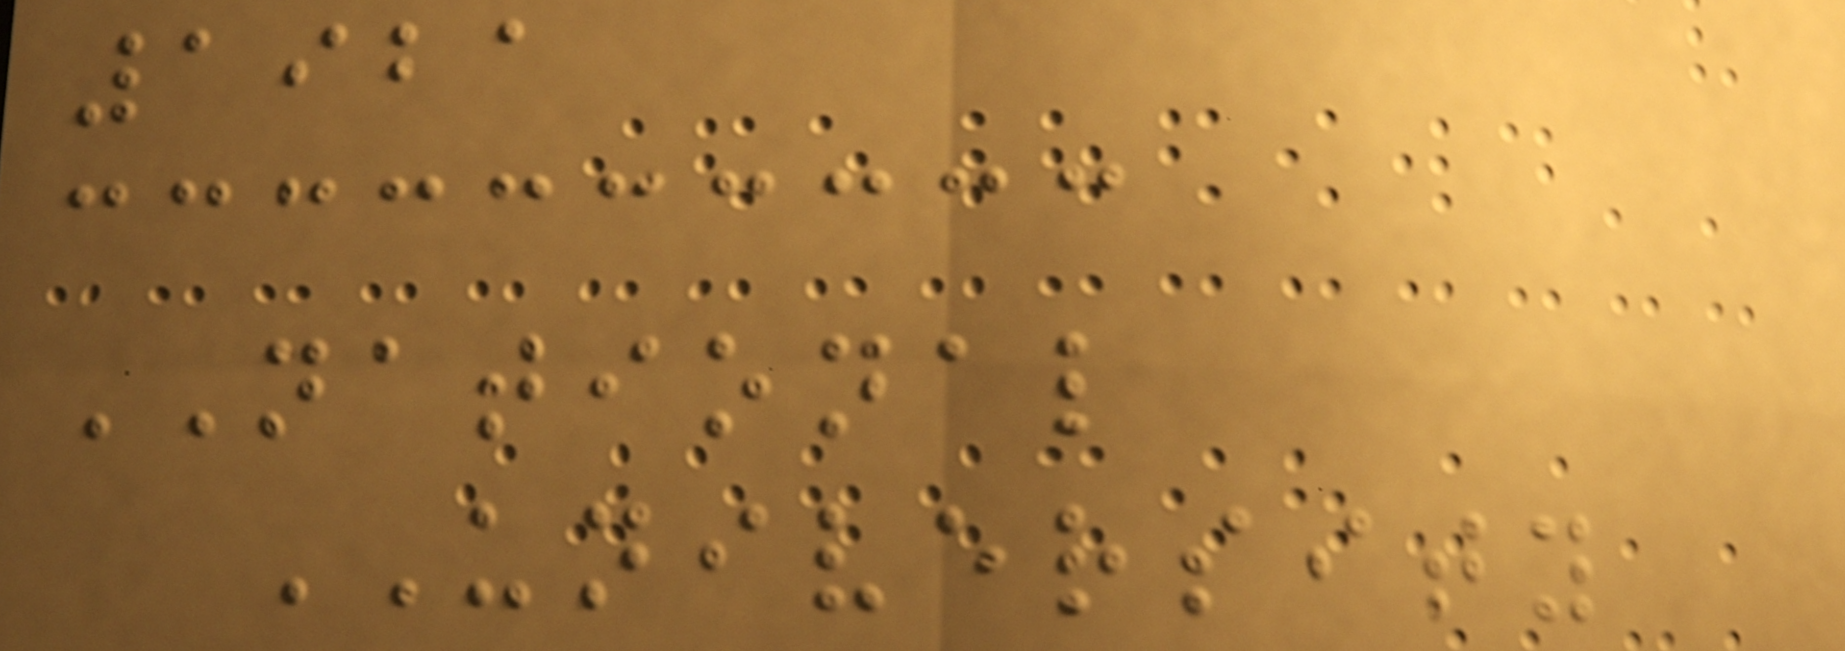1921
NATIONAL
UNIVERSITY
